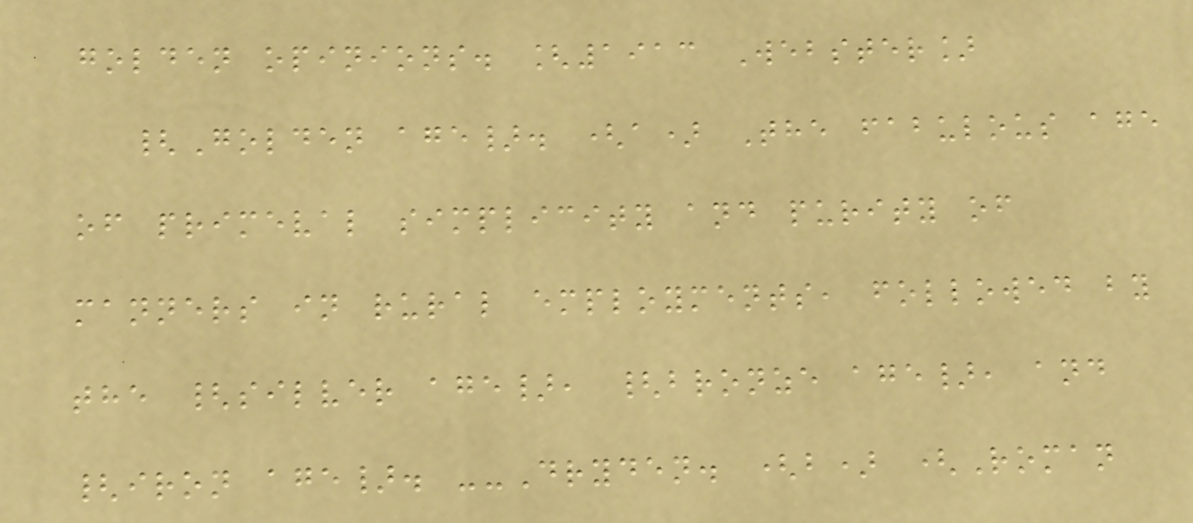golden opinions. [1913 Webster]
{Golden age}. (a) The fabulous age
of primeval simplicity and purity of
manners in rural employments, followed by
the {silver age}, {bronze age}, and
{iron age}. --Dryden. (b) (Roman
